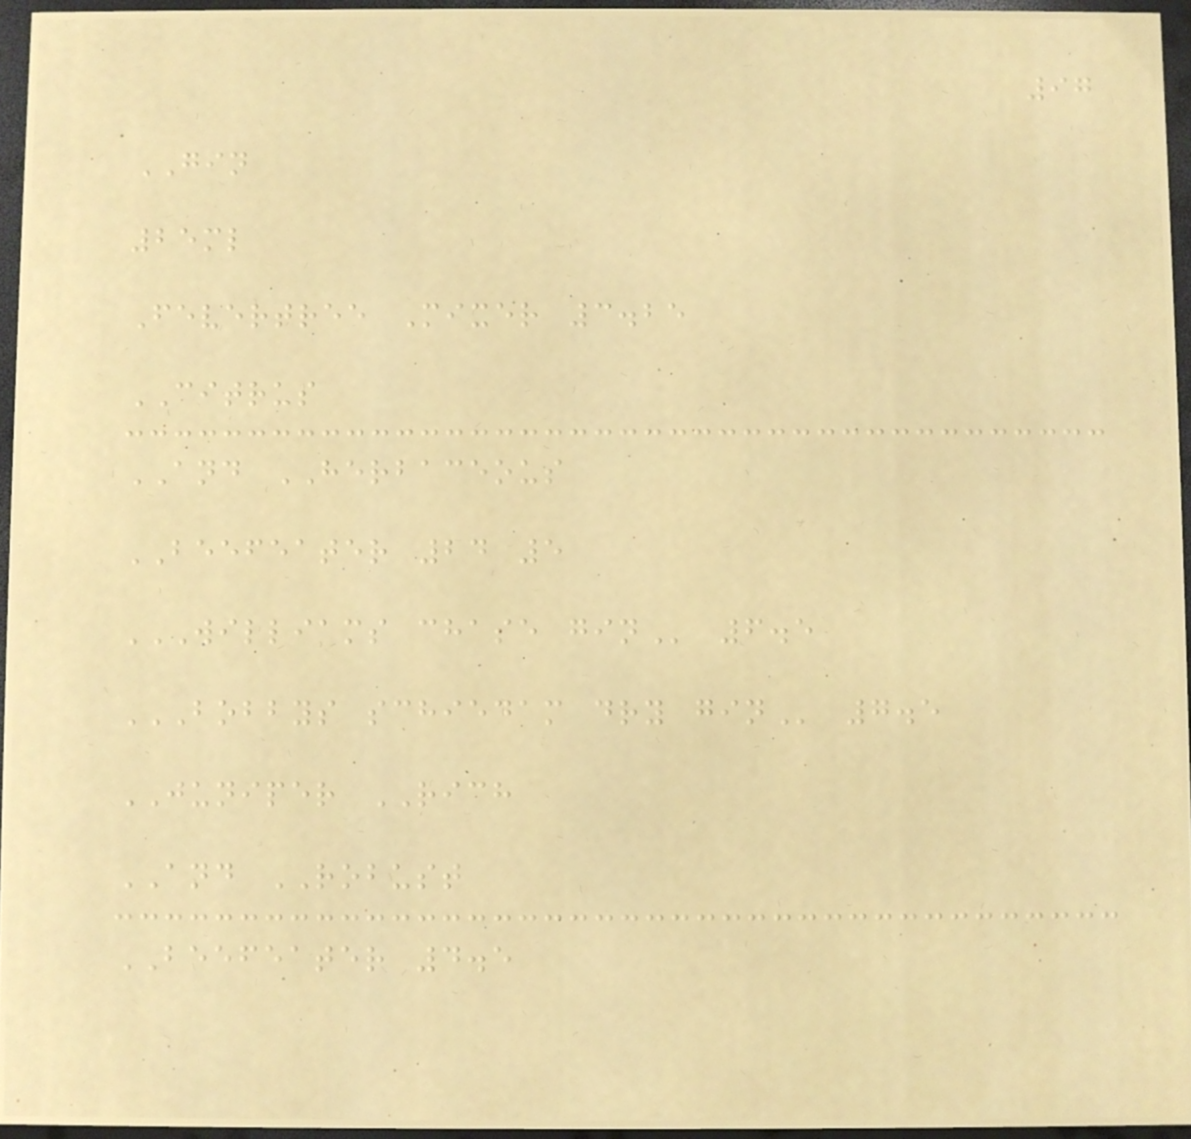97
GIN
25ml
Fevertree Mixer 3.25
CITRUS
AND HERBACEOUS
BEEFEATER 24 5
WILLIAMS CHASE GIN 6.5
BOBBYS SCHIEDAM DRY GIN 7.5
JUNIPER RICH
AND ROBUST
BEEFEATER 4.5
